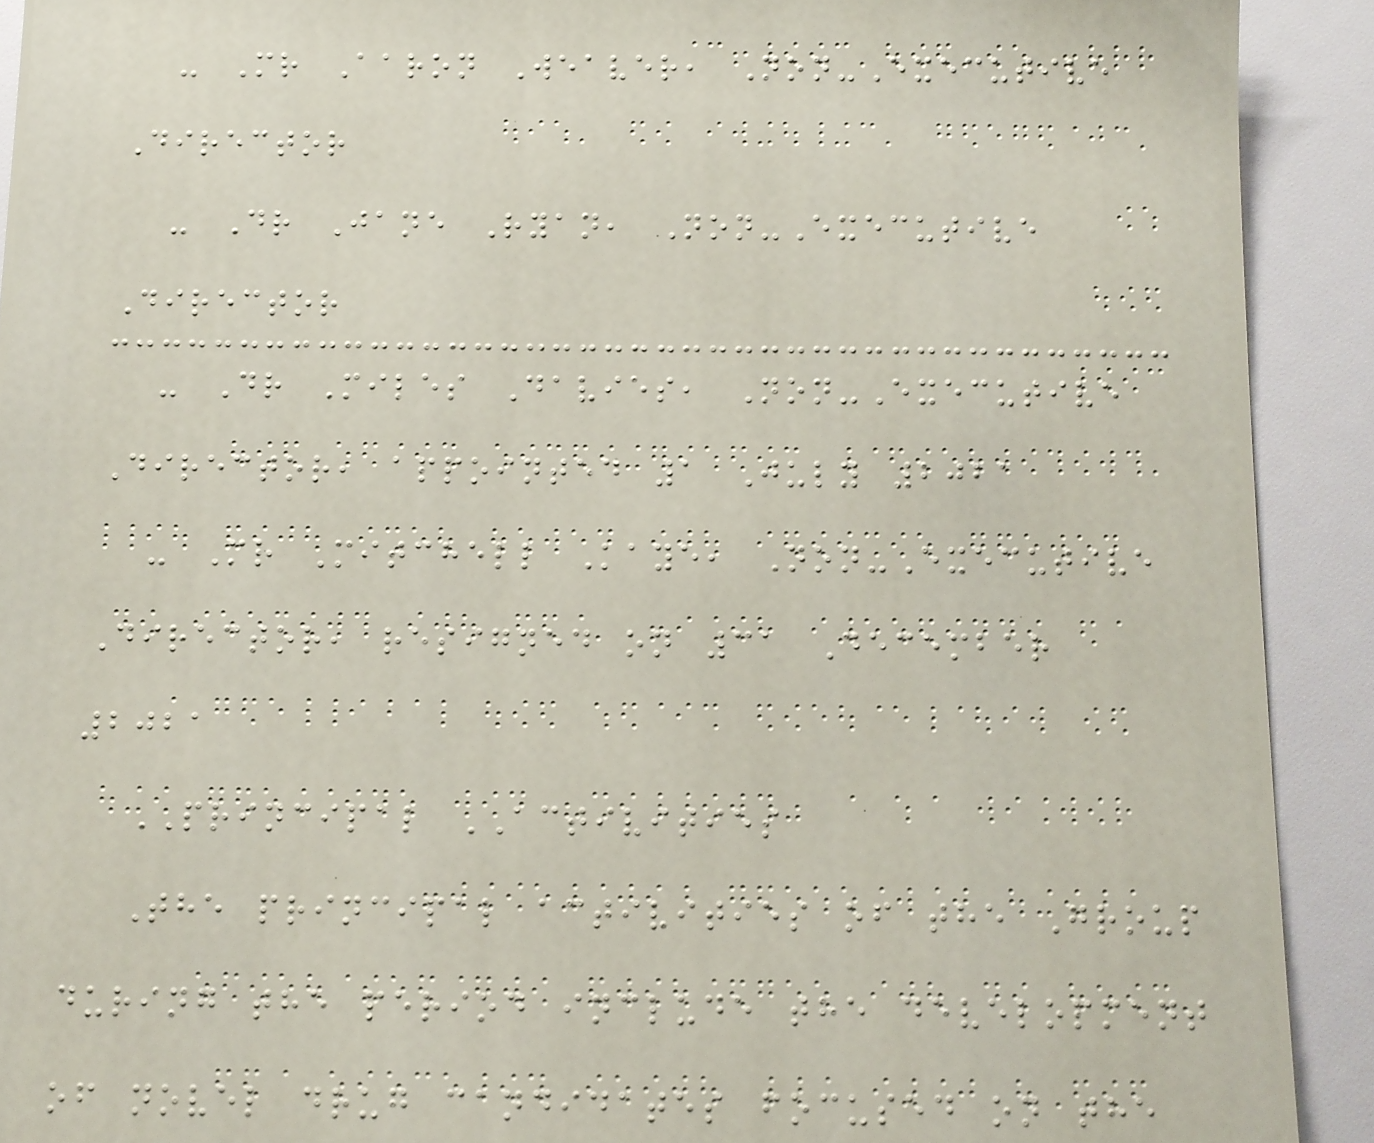- Mr Aaron Weaver, Non-Executive
Director
- Dr Jane Ryan, Non-Executive
Director
- Dr Miles Davies, Non-Executive
Director, appointed 1 July 2021
- Mr Mitchell Kaye, Non-Executive
Director, resigned on 31 December
2021
PRINCIPAL ACTIVITIES
The principal activities of the Group
during the period include the development
of novel drug candidates focused on the
